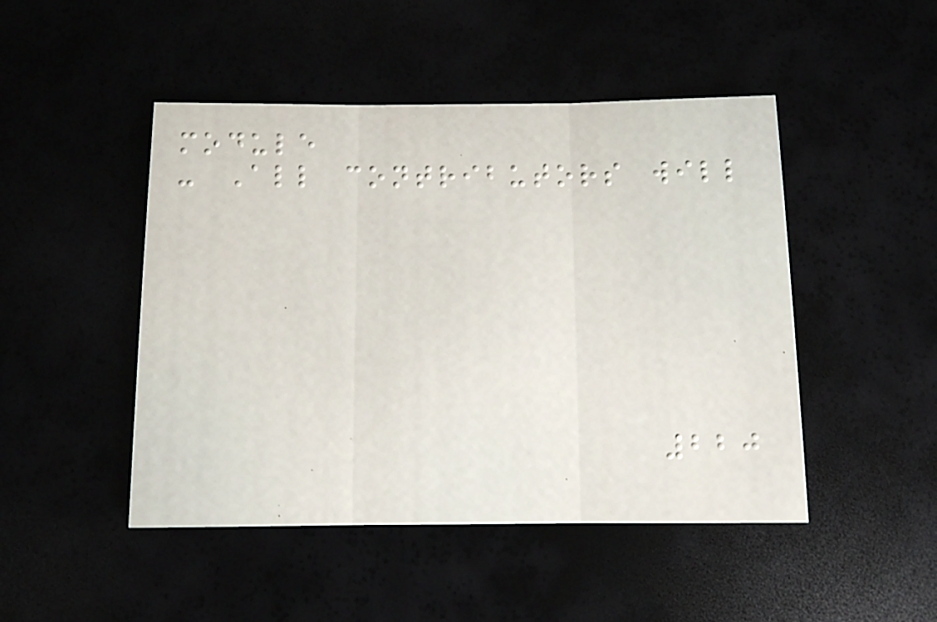module
- All contributors will
220
